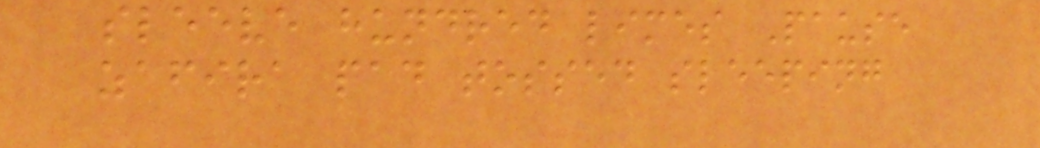sleeve hundred limes Pause
zafira pad tossed sleeping
